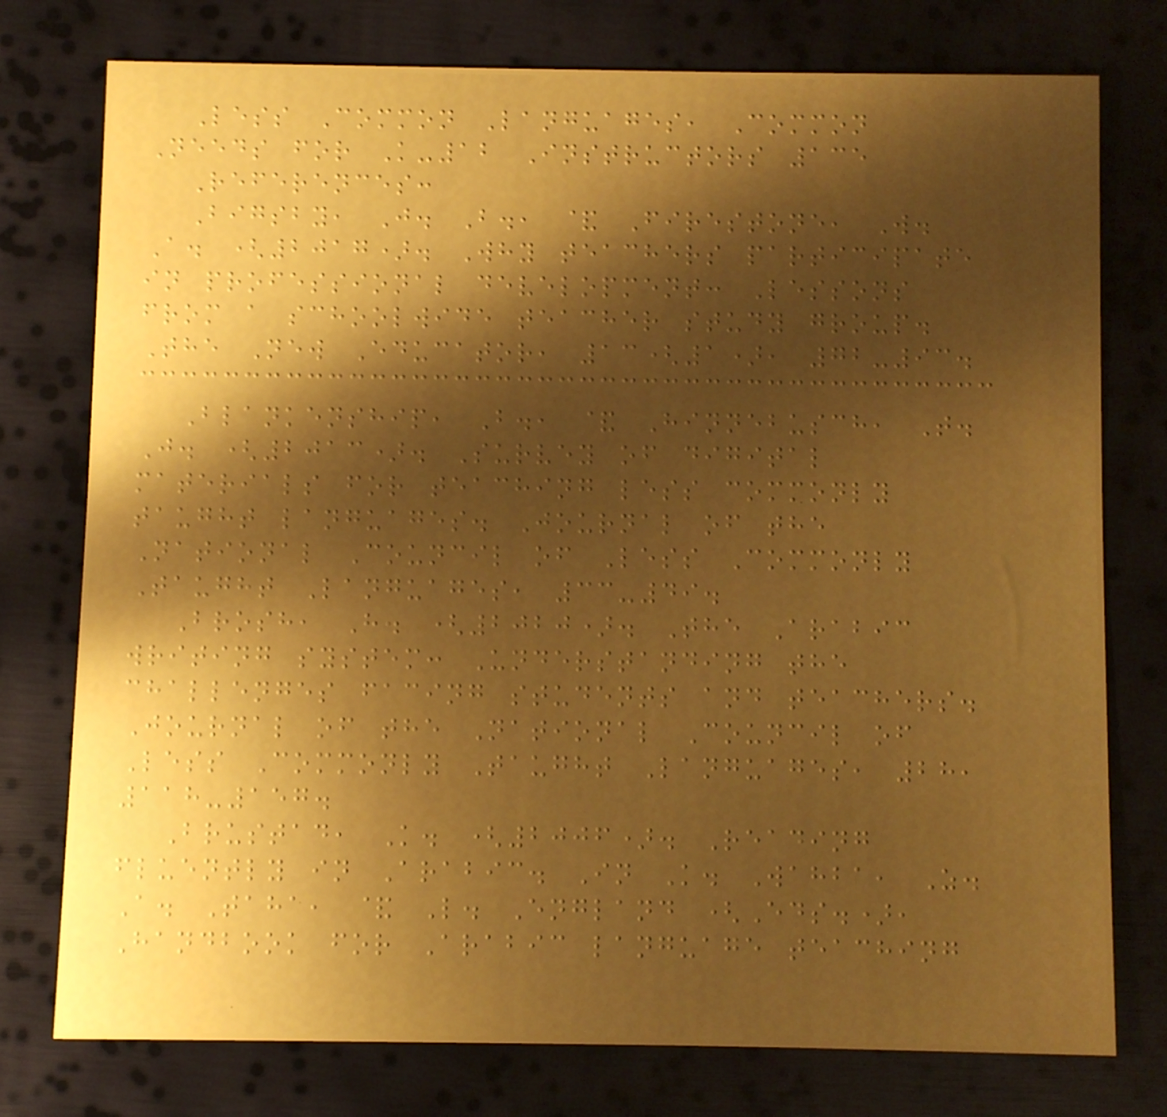Less Common Languages, Common
Needs for K-12 Instructors 135
References:
Bigsby, J. B., & Firestone, W.
A. (2017). Why teachers participate
in professional development: Lessons
from a schoolwide teacher study group.
The New Educator, 13(1), 72-93.
Blankenship, B., & Hinnebusch, T.
J. (2013). Survey of digital
materials for teaching less commonly
taught languages. Journal of the
National Council of Less Commonly
Taught Languages, 33-49.
Brosh, H. (2020). The Arabic
writing system: Understanding the
challenges facing students and teachers.
Journal of the National Council of
Less Commonly Taught Languages, 28,
118-157.
Brustad, K. (2006). Reading
fluently in Arabic. In K. Wahba, Z.
A. Taha, & L. England (Eds.),
Handbook for Arabic language teaching
